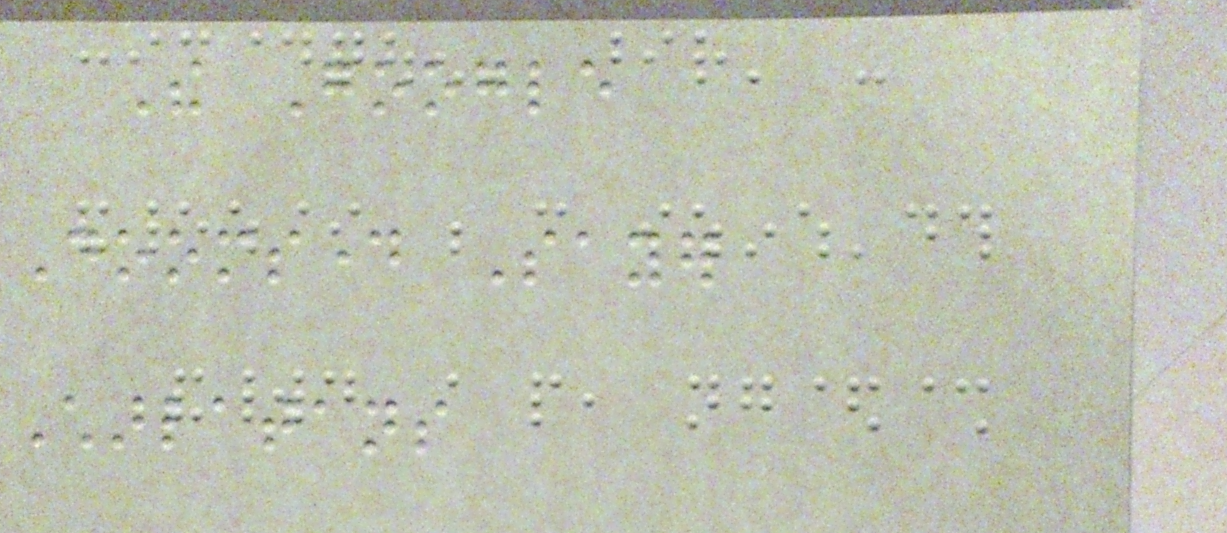The Google
Doomsday Sayer
Charlatans
